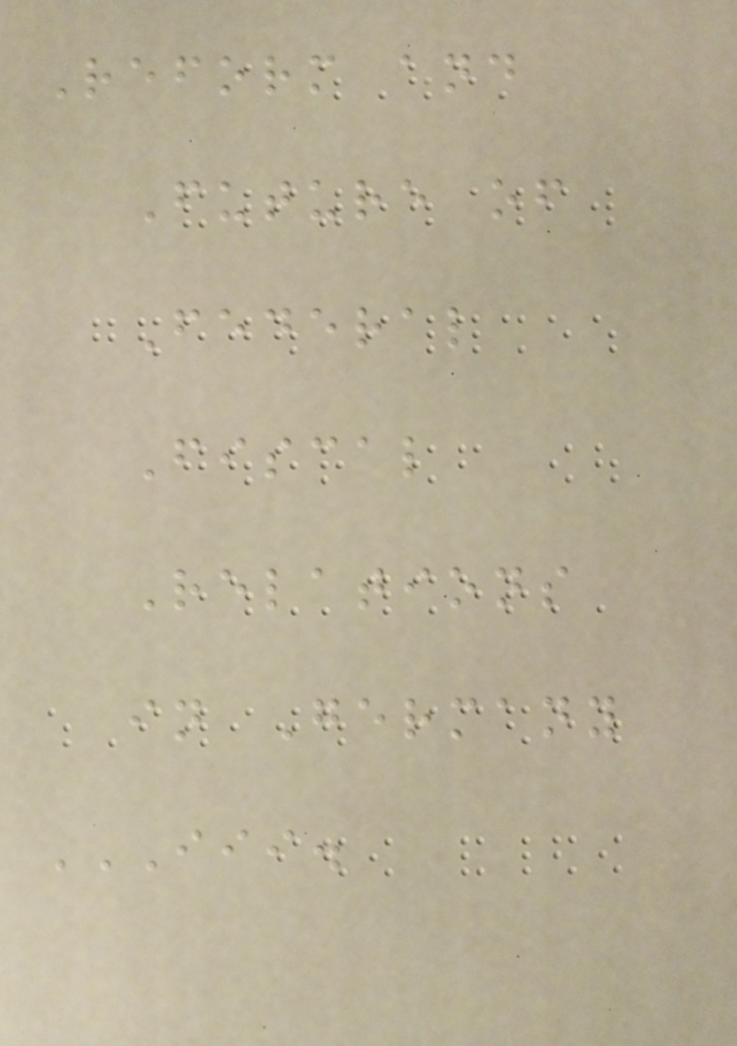Reform and
Future of
Federal
Fiscal
Relations
in Germany
III.
